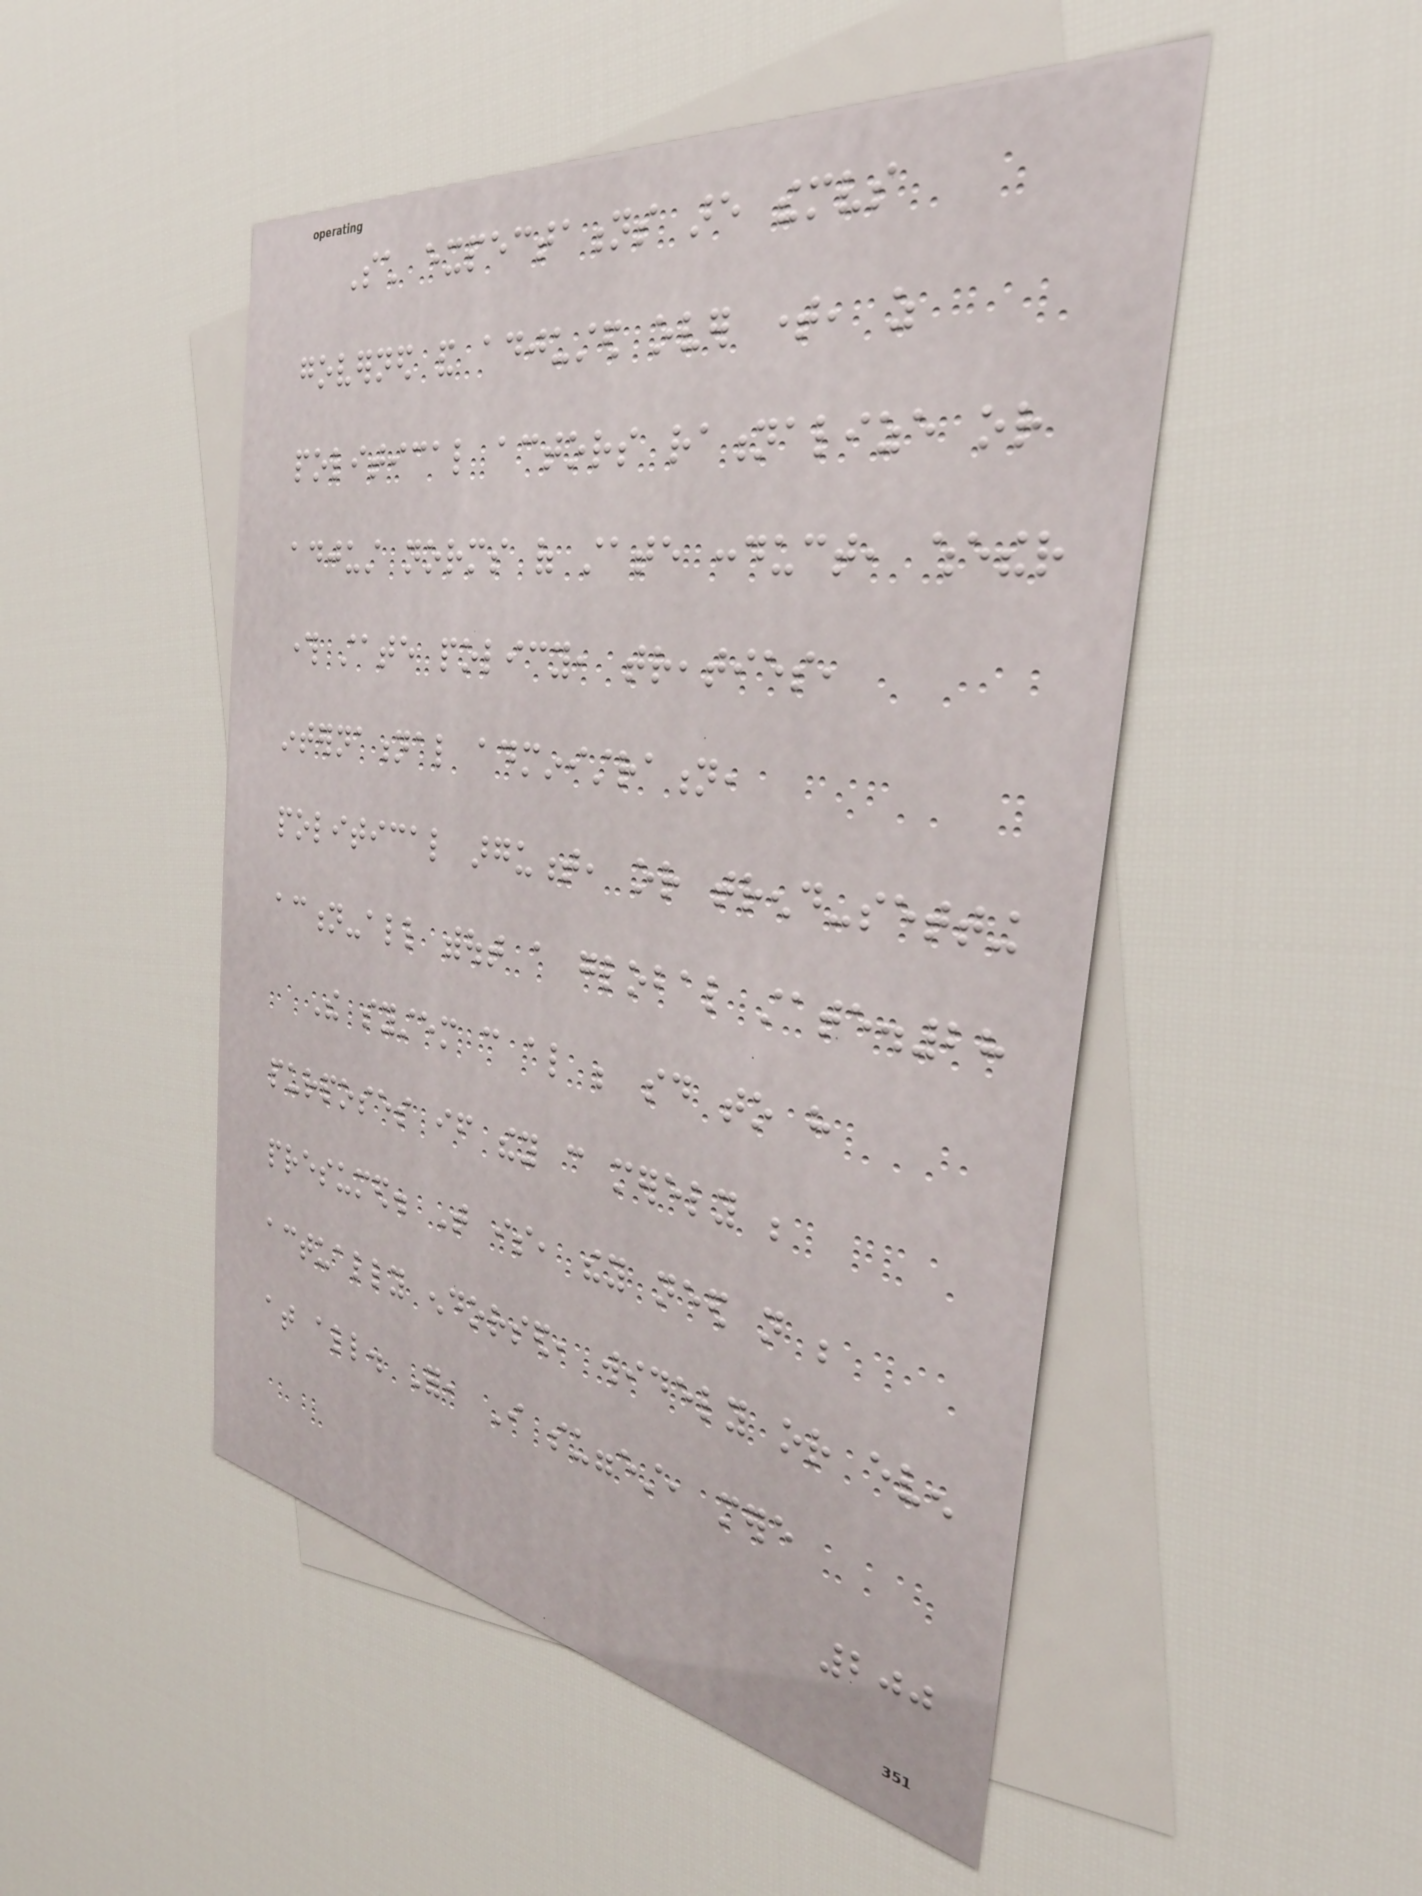Such expectations are themselves
governed and adjusted over time, as
political actors rationalize or
adjust norms of state conduct, whether
through state policy, treaties,
international administration,
political argument, or trend-setting
action-all without a global state.28
The system can also be said to have
purposes if they can merely be
presumed. That is, they need not be
actually endorsed, widely or even
at all. For, I suggest, mere
200
